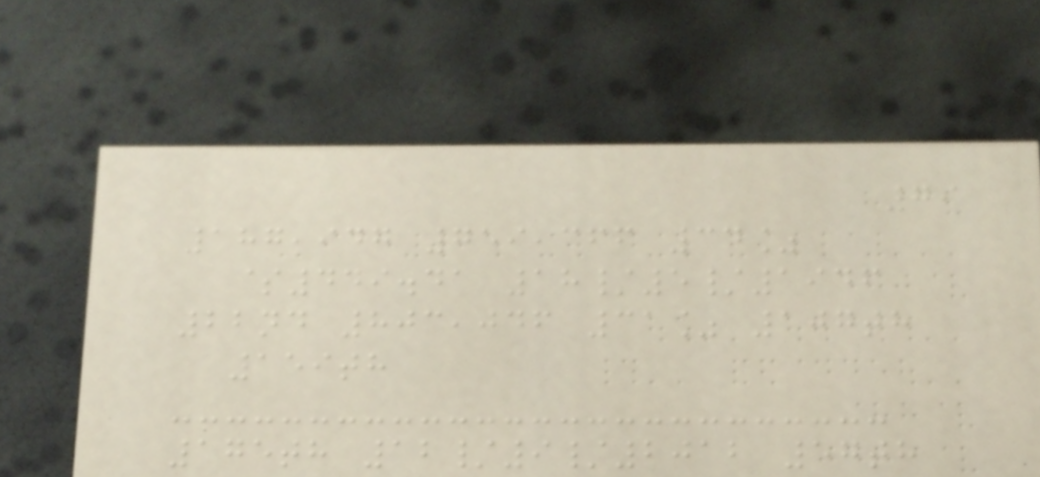79
187,947 759,366 34%
$449.41 18/5/1946
22nd 803,046 31% 107th
159th
175th 12/9/2012 57th
